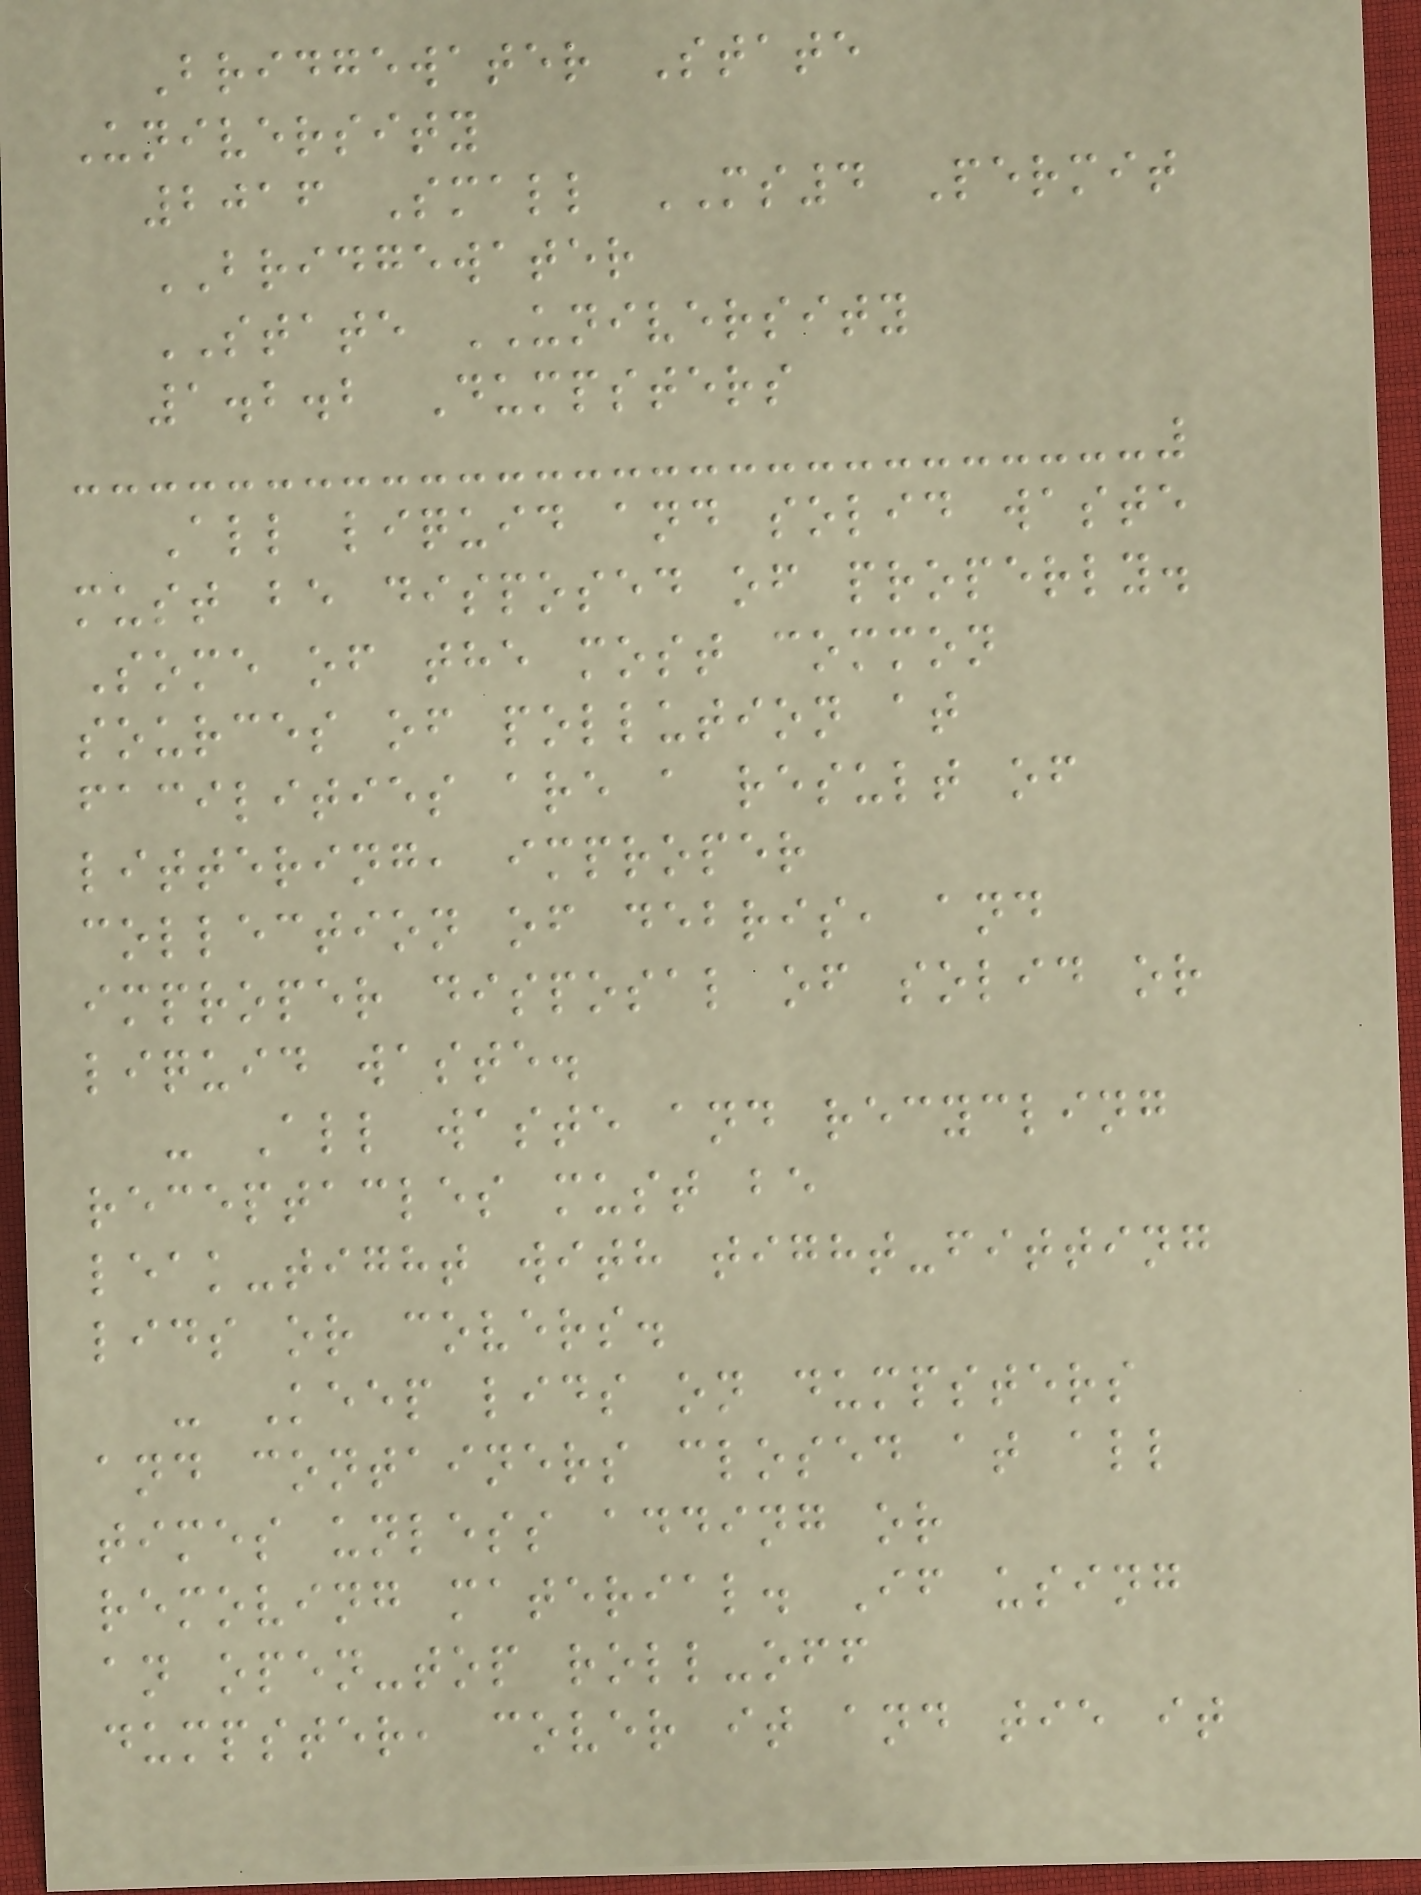Bridgewater State
University
2016 Small MS4 Permit
BRIDGEWATER
STATE UNIVERSITY
1.2.2 Dumpsters
All liquid and solid waste
must be disposed of properly.
Some of the most common
sources of pollution at
facilities are a result of
littering, improper
collection of debris, and
improper disposal of solid or
liquid waste.
- All waste and recycling
receptacles must be
leak-tight with tight-fitting
lids or covers.
- Keep lids on dumpsters
and containers closed at all
times unless adding or
removing material. If using
an open-top roll-off
dumpster, cover it and tie it
